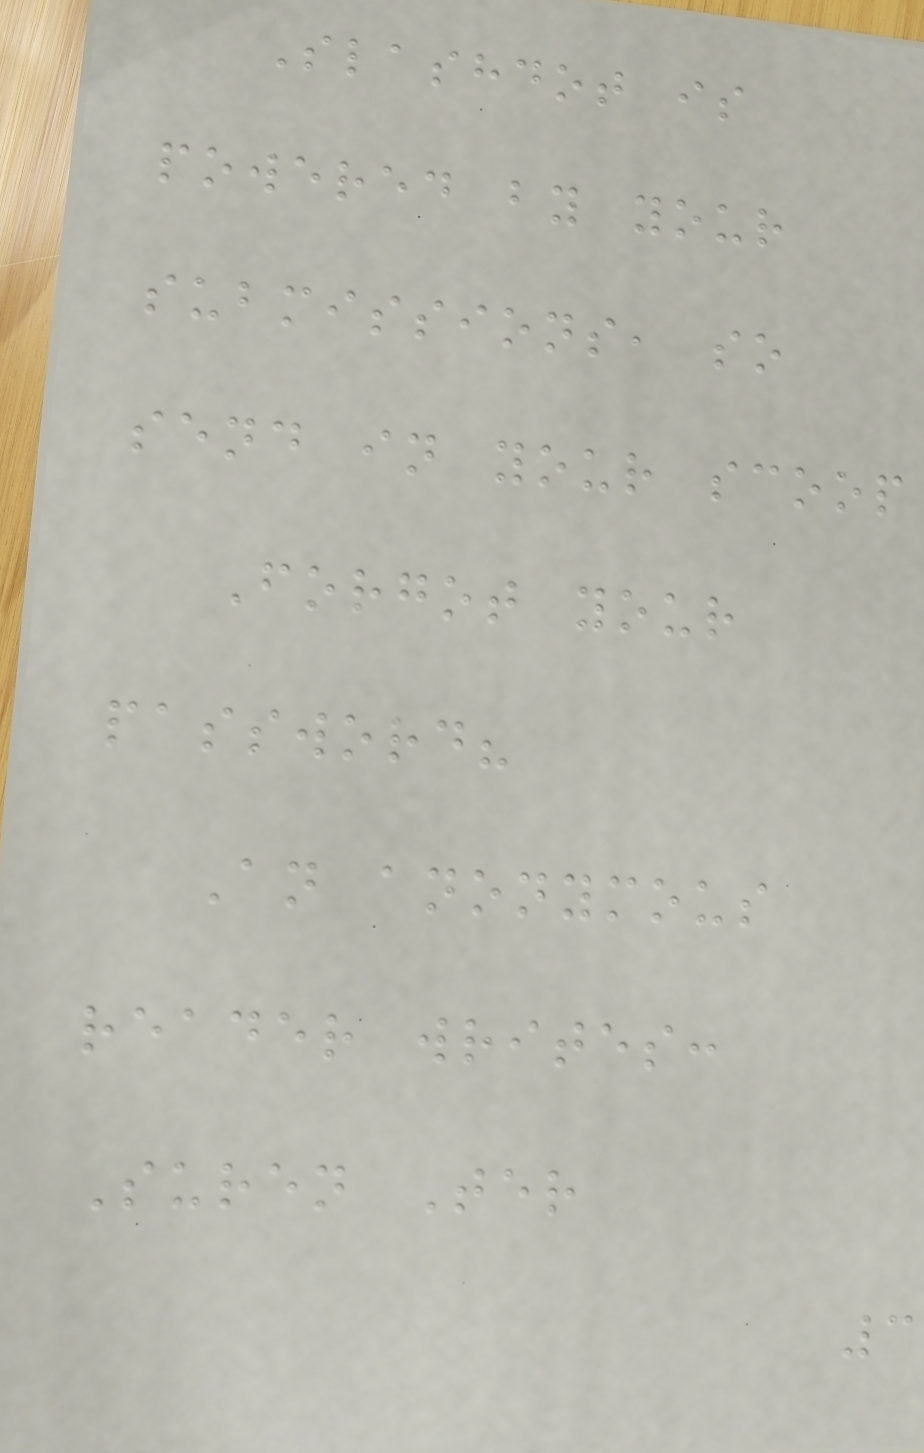Slashdot is
powered by your
submissions, so
send in your scoop
Forgot your
password?
An anonymous
reader writes:
Suren Ter
3
